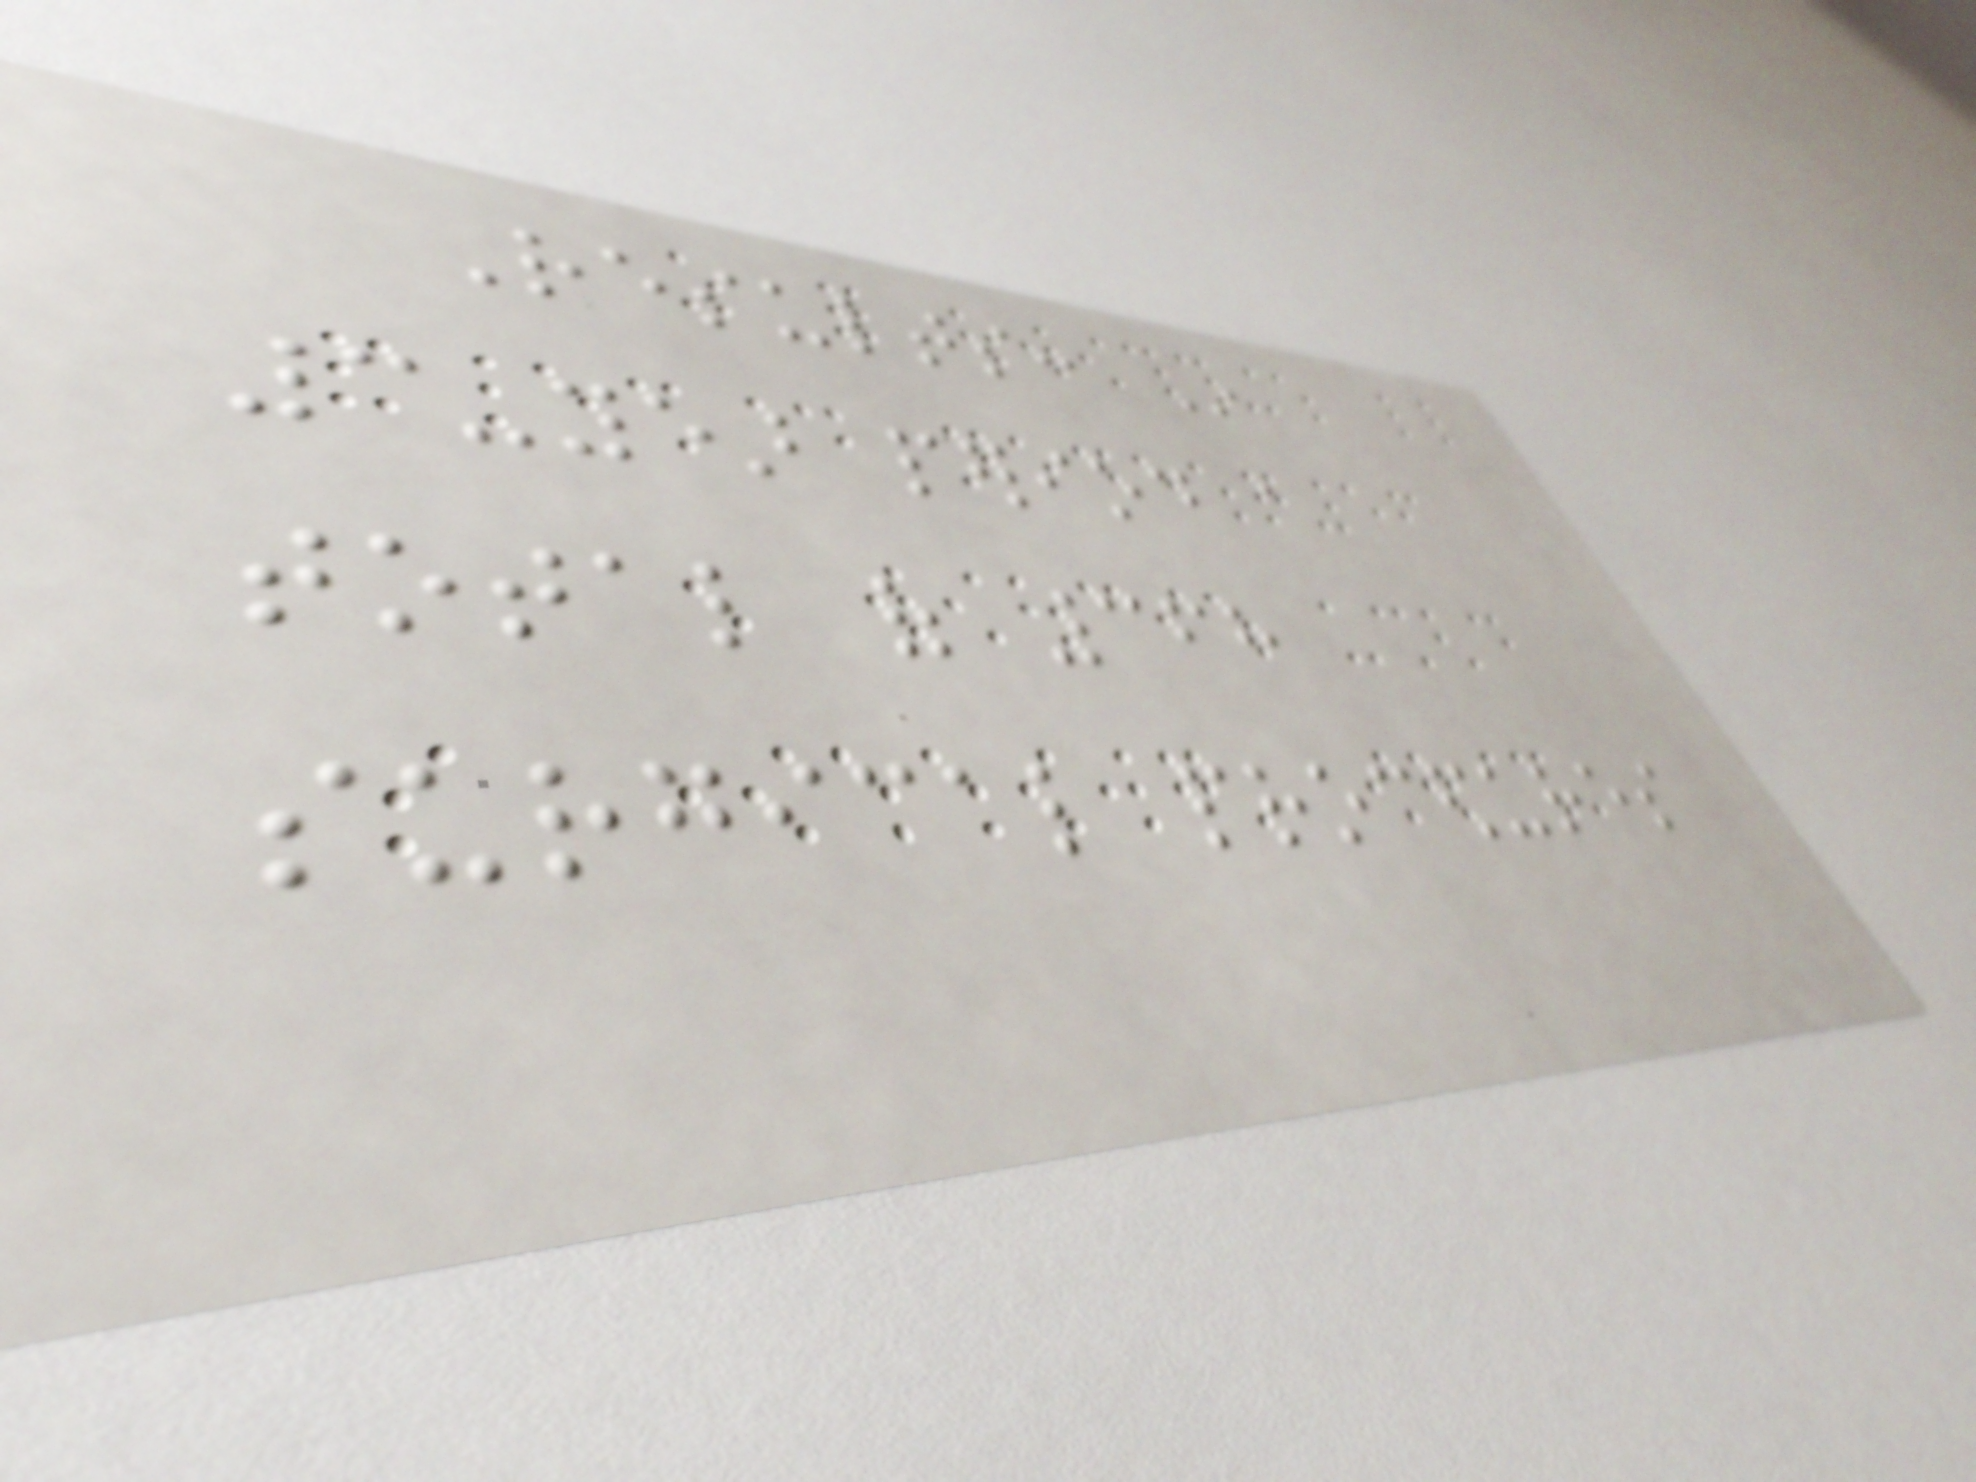Results: In
3-year period a
total of 368
surgical procedures
